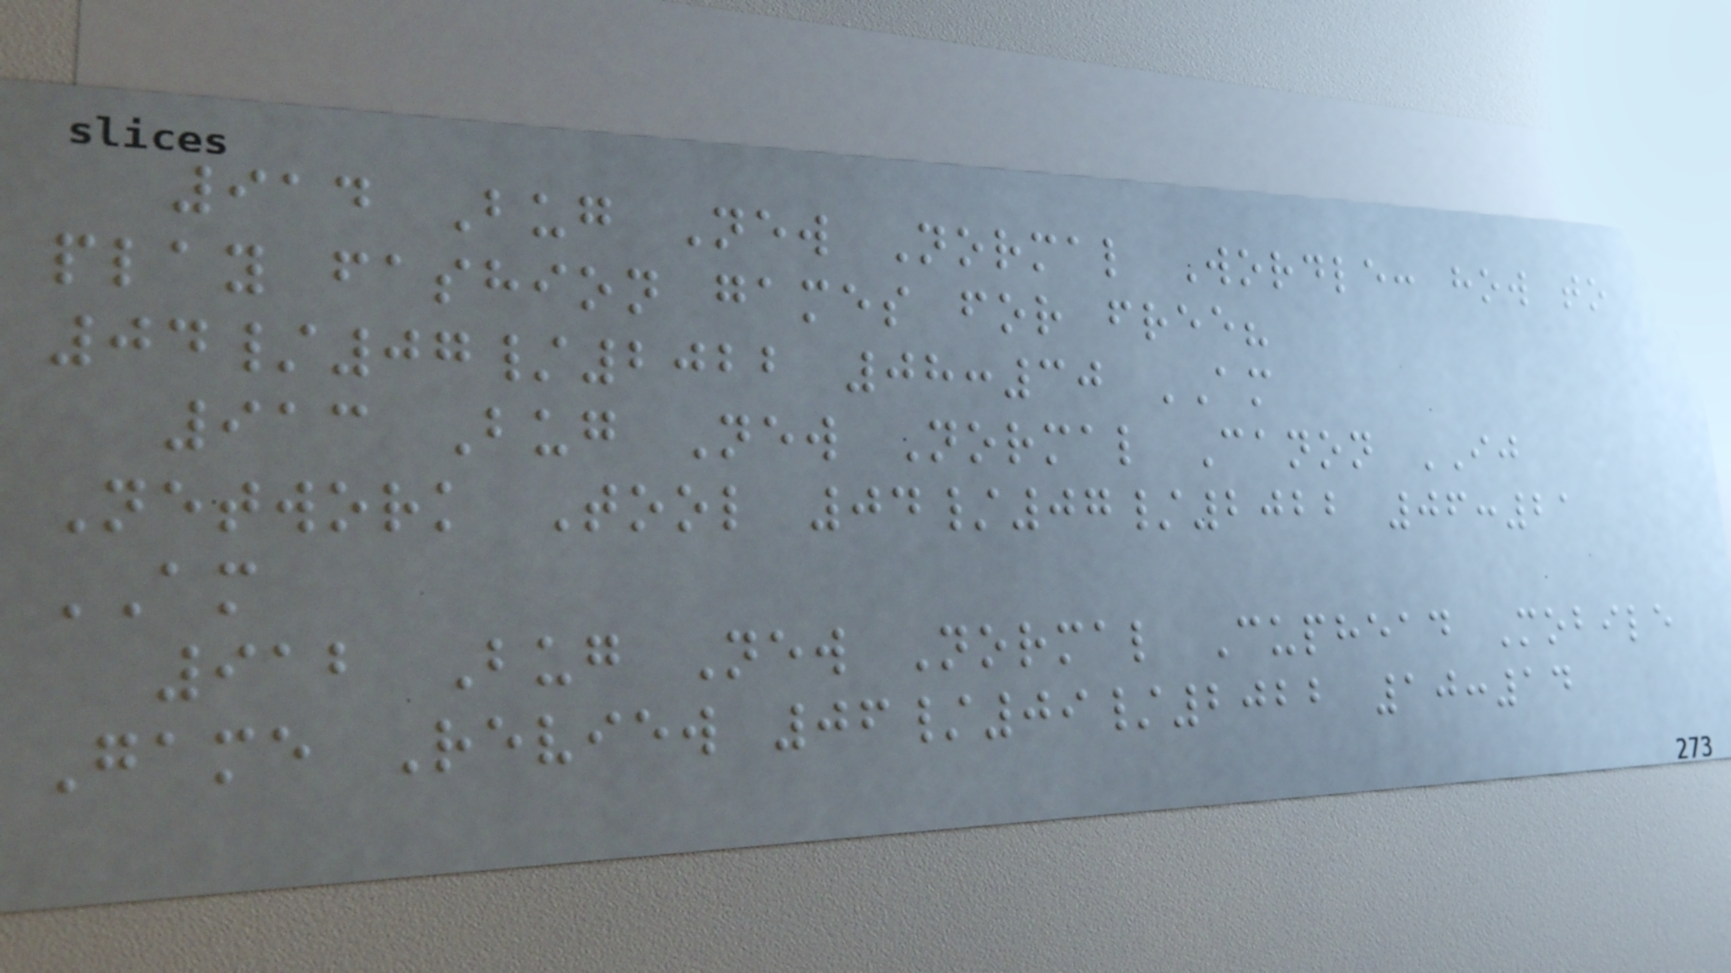914 Bug New Normal Wordle: how to
play fashion games for free?
04/07/2022 08:30 AM
913 Bug New Normal Canon IJ
Network Tool 04/07/2022 06:21
AM
912 Bug New Normal Cuphead Mobile
Game Review 06/09/2022 10:14
